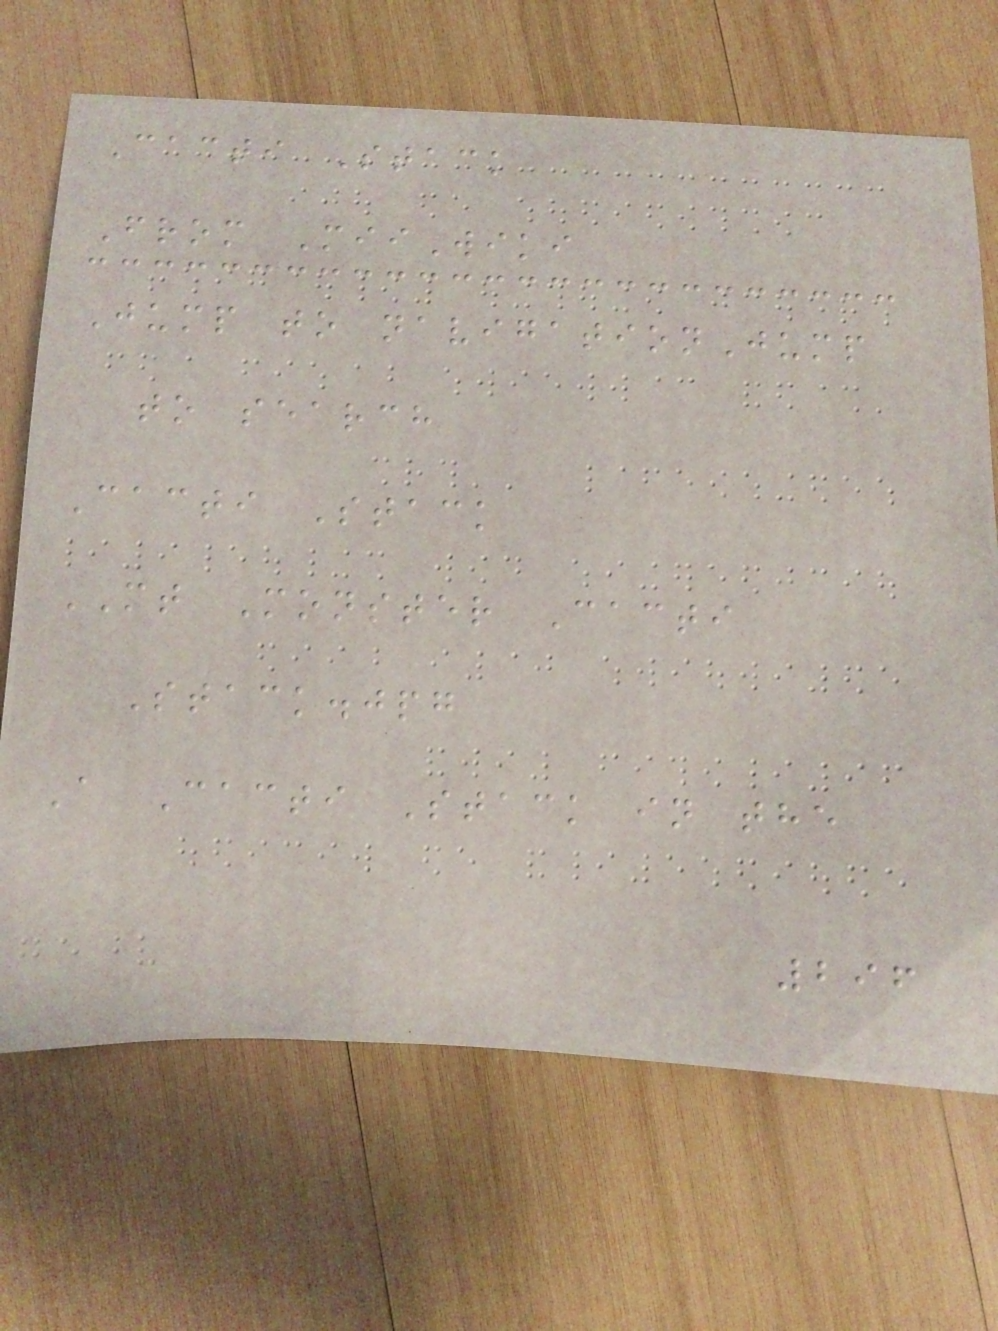Cacti Stack
From MiiWiki
Jump to navigationJump
to search
Cacti Stack
MT Monster Cacti
Stack.jpg
A Cacti Stack in the
296
